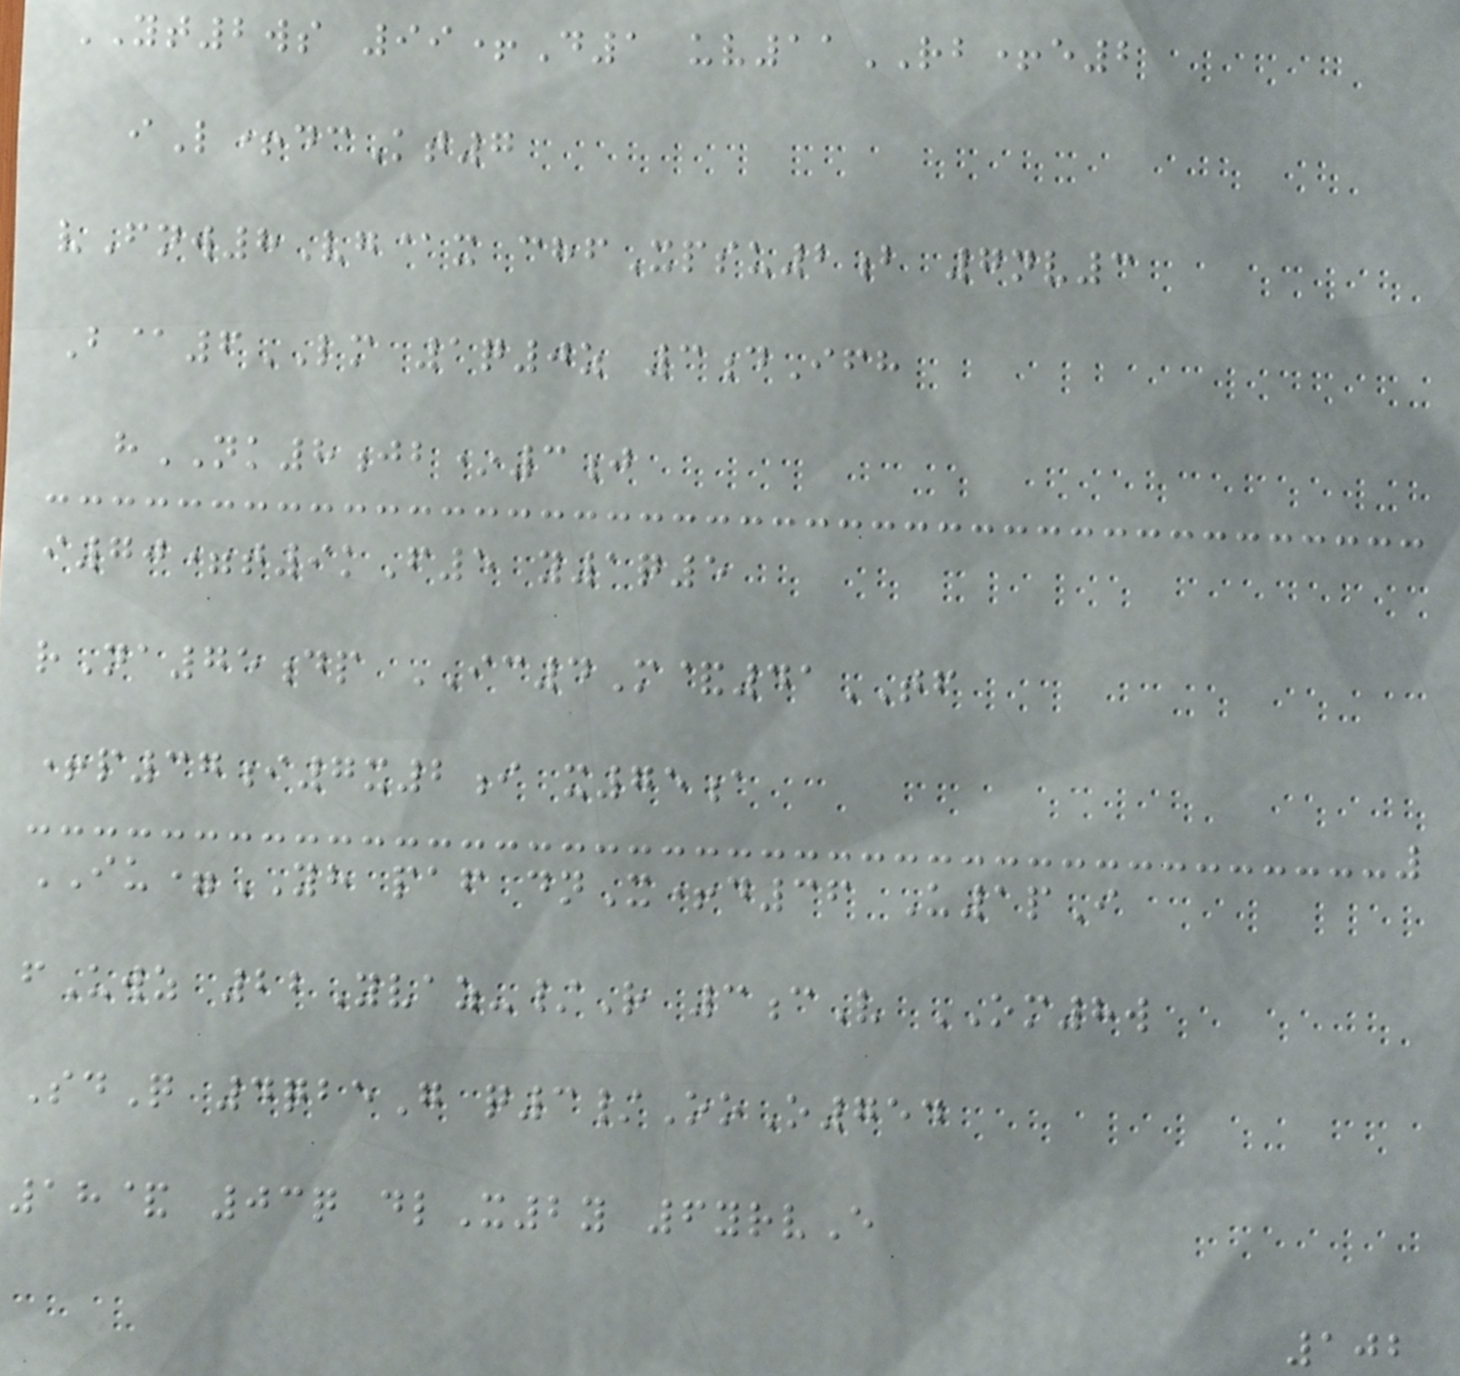YT2ws 99+D1 uv11RB+e2
iL+dcKt7
vFnw8Vg@x chfXpsu2b 7nv3
B@6LM 1q0z 3dIfh
hNK8jb*3j
i70=t9kF5 y1q5
rNa75dp IC4M&41TF
+p37i7x2i x75a
IU=YH paf dnX+d36 U1pI
fUwz 22Yvaz-/R 3cV OM8w
SdQ 4qbeG q3/OoO754
18& 03q dlX2y 6yrvE
102
